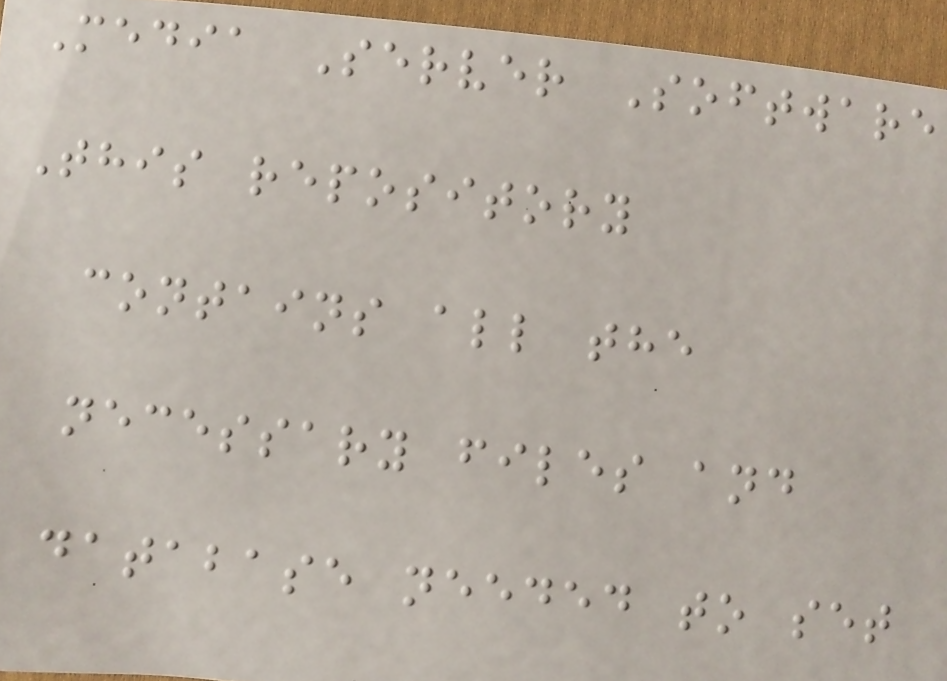Media Server Software
This repository
contains all the
necessary files and
database needed to set
